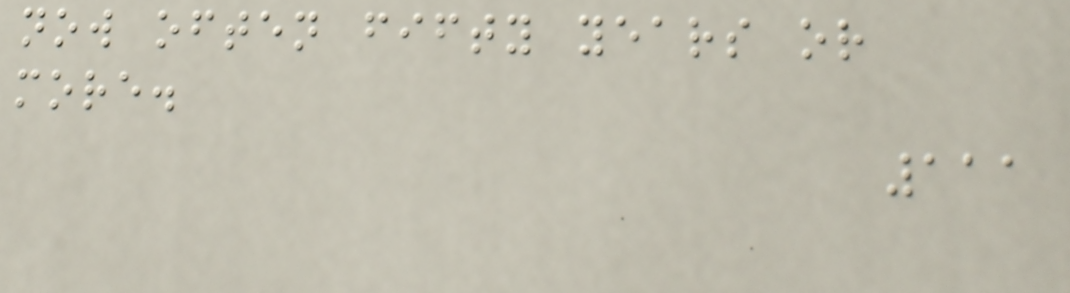now often fifty years or
more.
111
